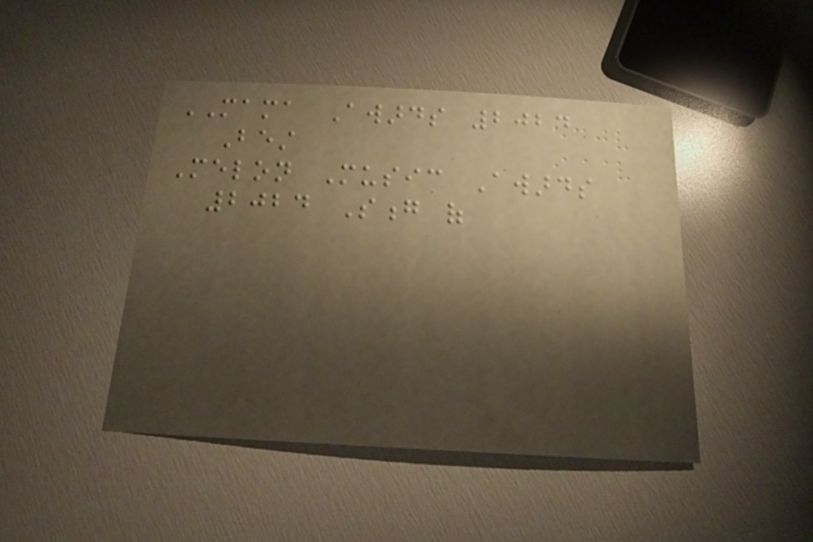MAMA Awards 2024
Best
Melon Music Awards
2024 Song of
